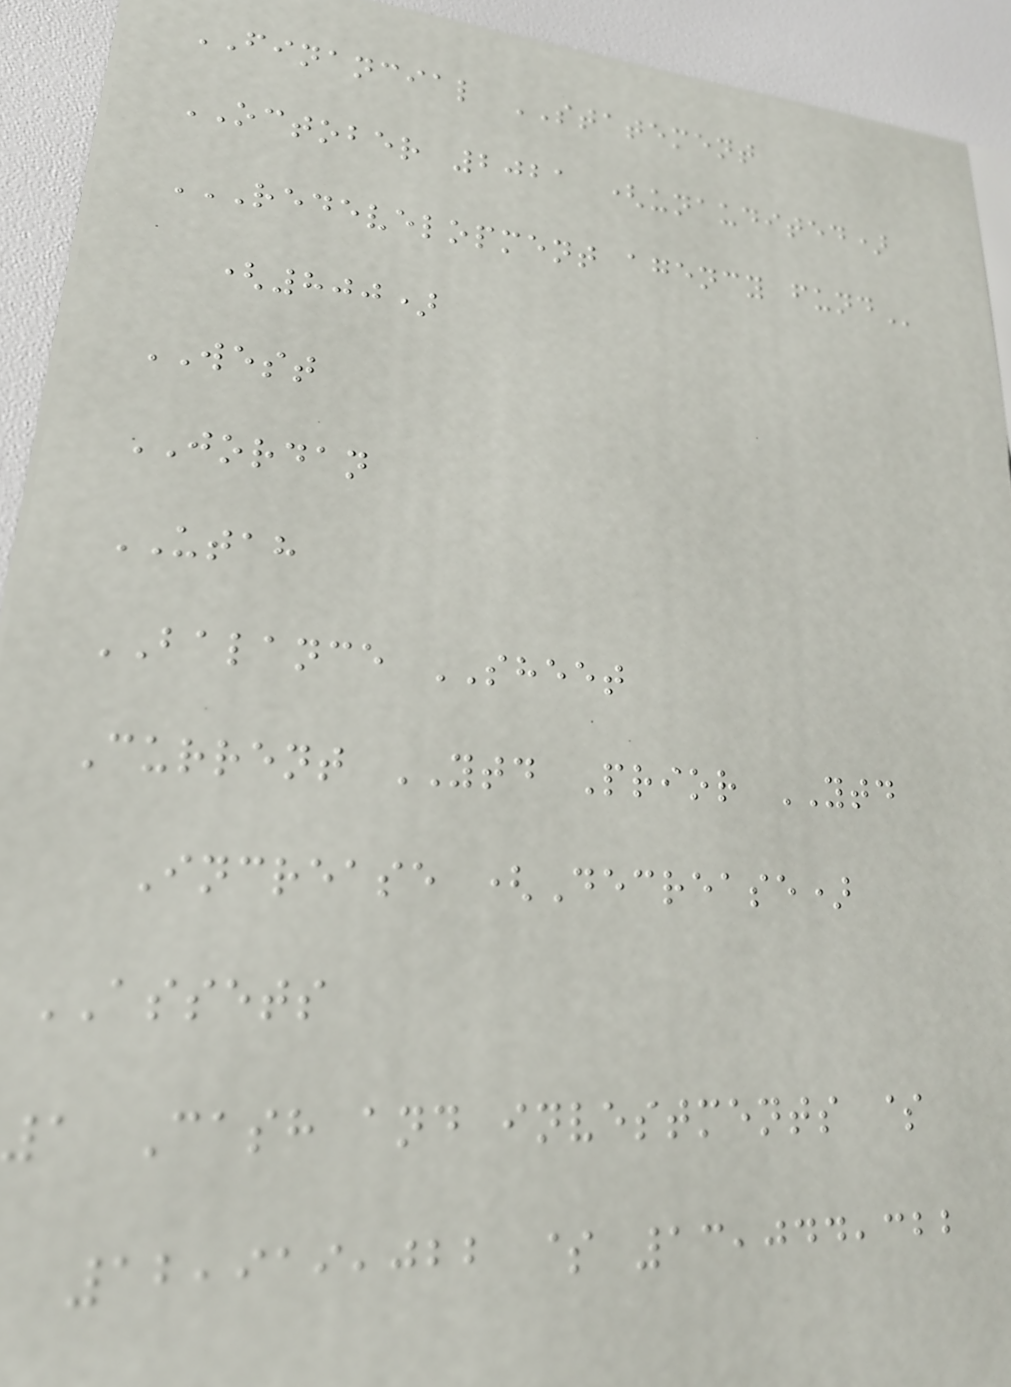FINANCIAL STATEMENT
OCTOBER 2021 (unaudited)
REDEVELOPMENT AGENCY FUND
(800)
WEST
JORDAN
UTAH
BALANCE SHEET
Current YTD Prior YTD
Increase (Decrease)
ASSETS
1 Cash and investments $
12,919,022 $ 13,044,322
